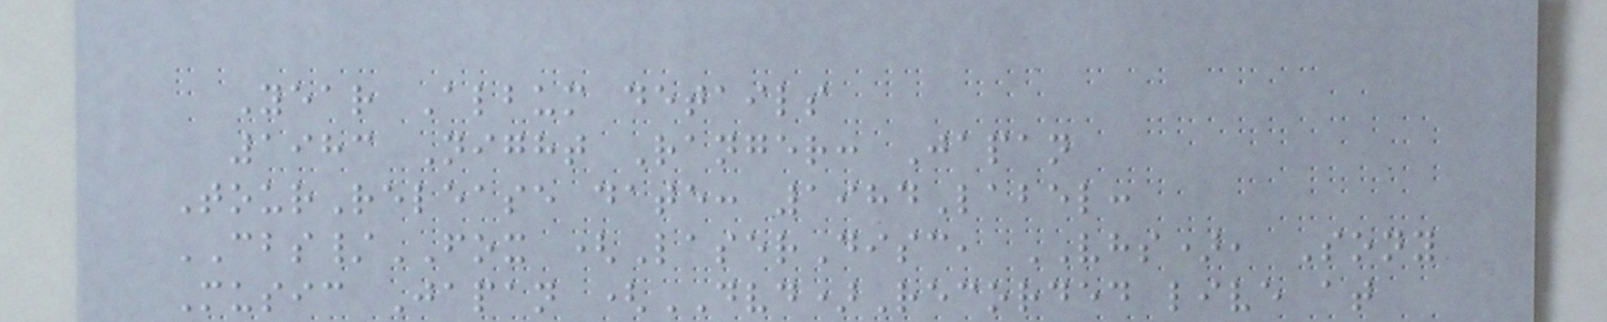Year Album details
1983 Night Ranger: Japan
TourRelease date: 1984Label:
CBS/FOX (LaserDisc, VHS), Sony
Music Japan (DVD)Recorded live at
